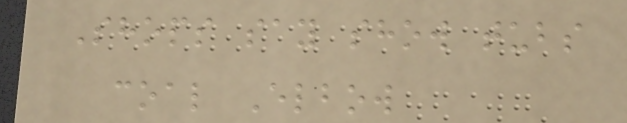Shops say show tubs
coal Elbow
